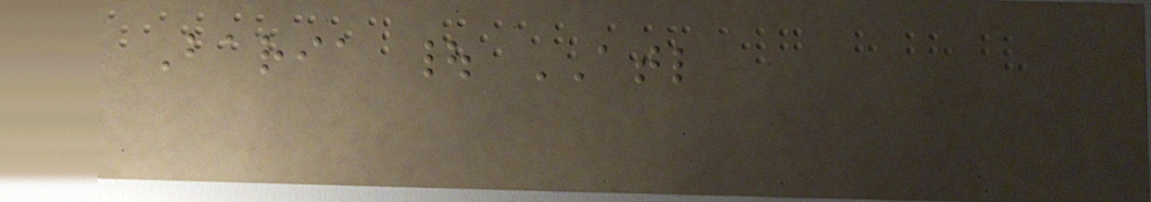Baria | ATL
